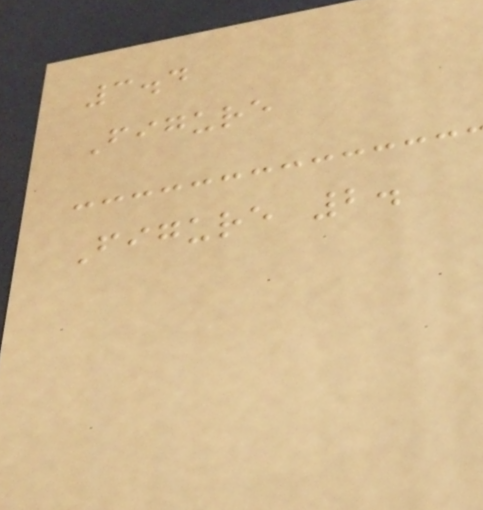3.4
Figure
Figure 2.
